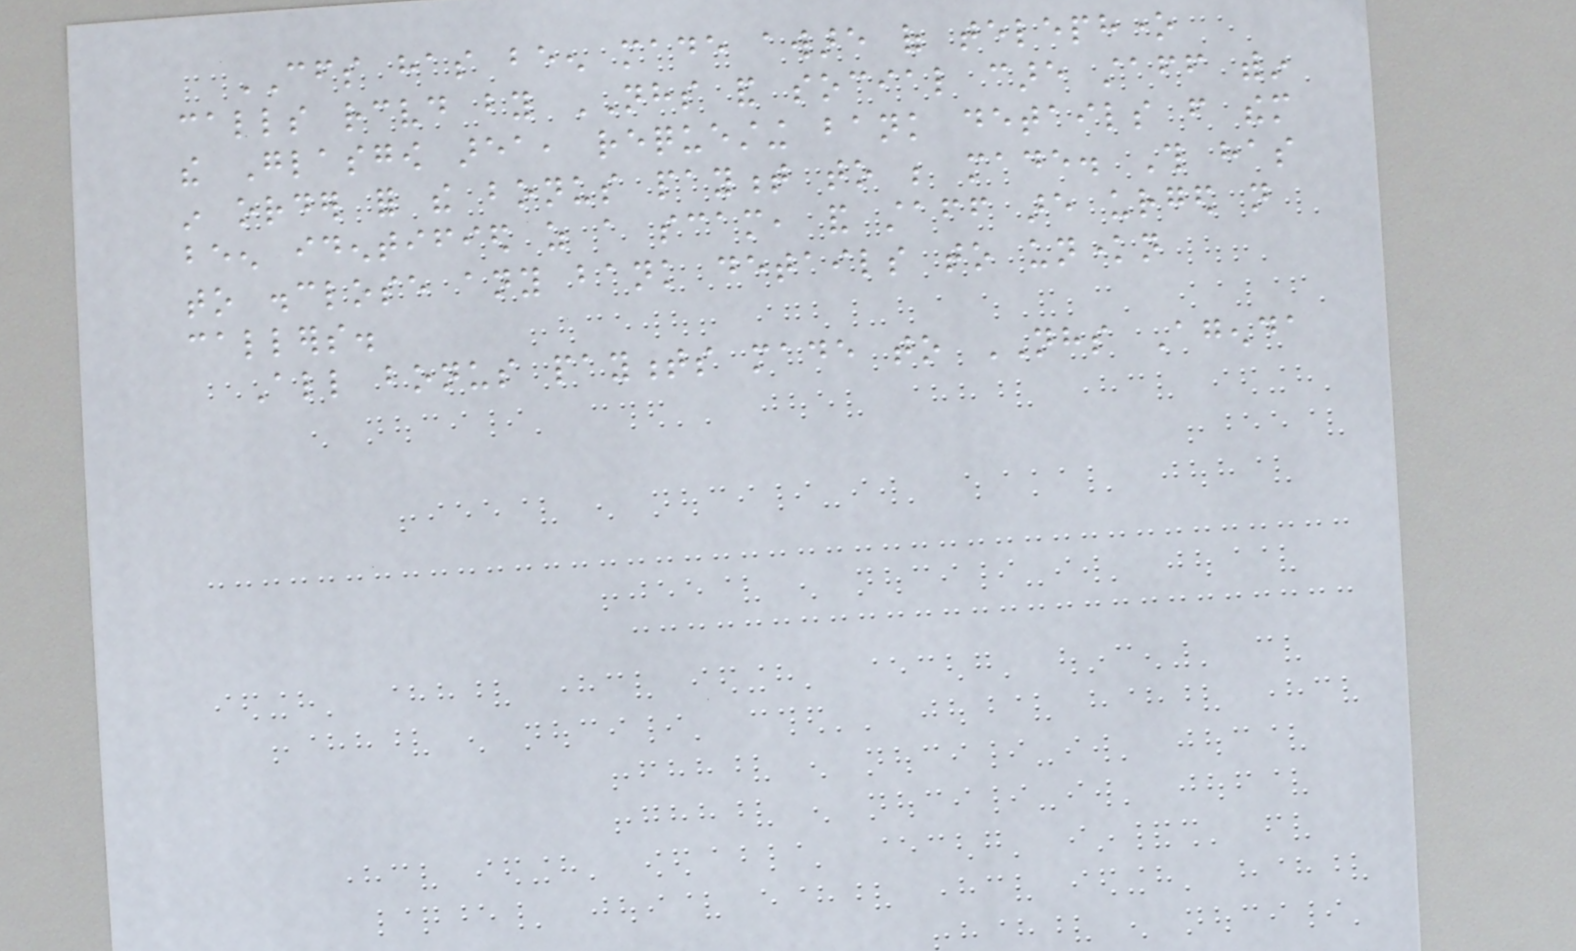CFS has been made aware of telephone
calls received by NHS and social care staff within
the Glasgow area, requesting bank details from them
in order for the bonus payment to be made. This has
been identified as a scam, and staff are urged not
to disclose any bank details to unknown
callers.
All bonus payments made to NHS Agenda
